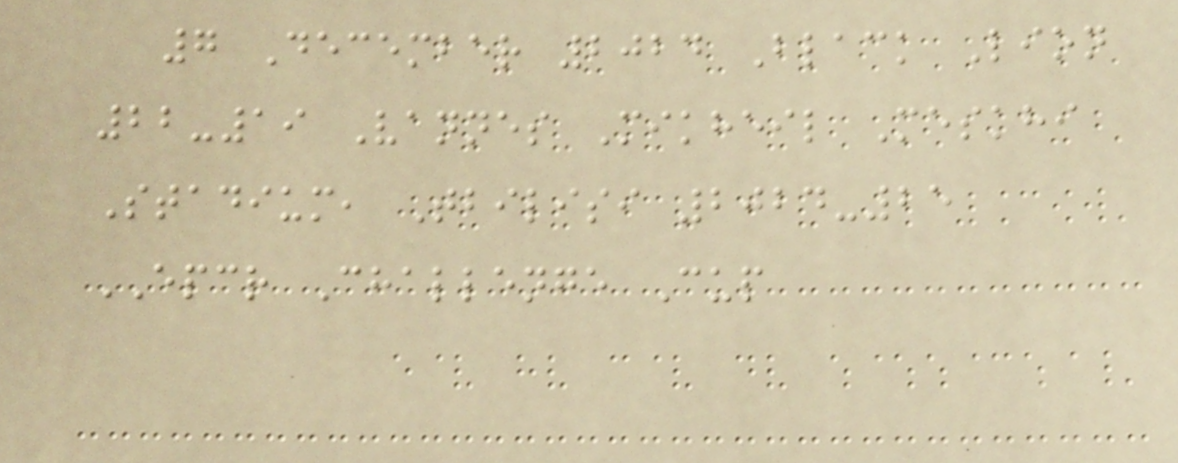7 December 2024 Black Lion
22-19 Vannes Mikheil Meskhi
Stadium, Tbilisi 2024-25
EPCR Challenge Cup
